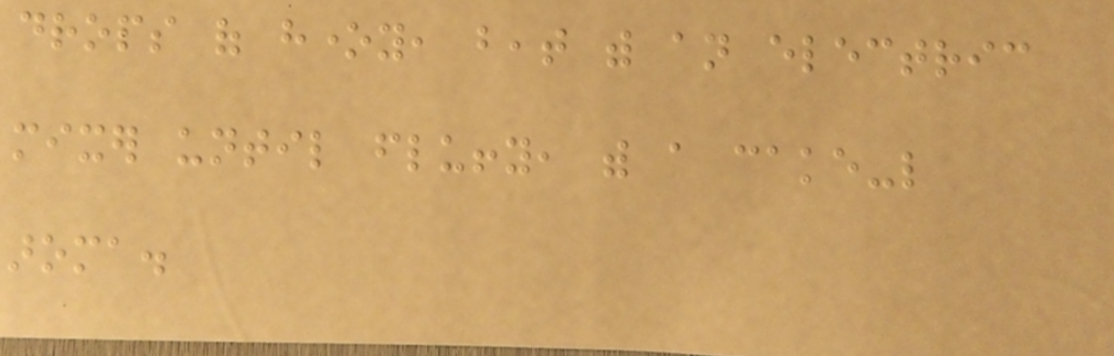drops of honey, beat with an electric
mixer until fluffy, with a cake-like
aroma.
